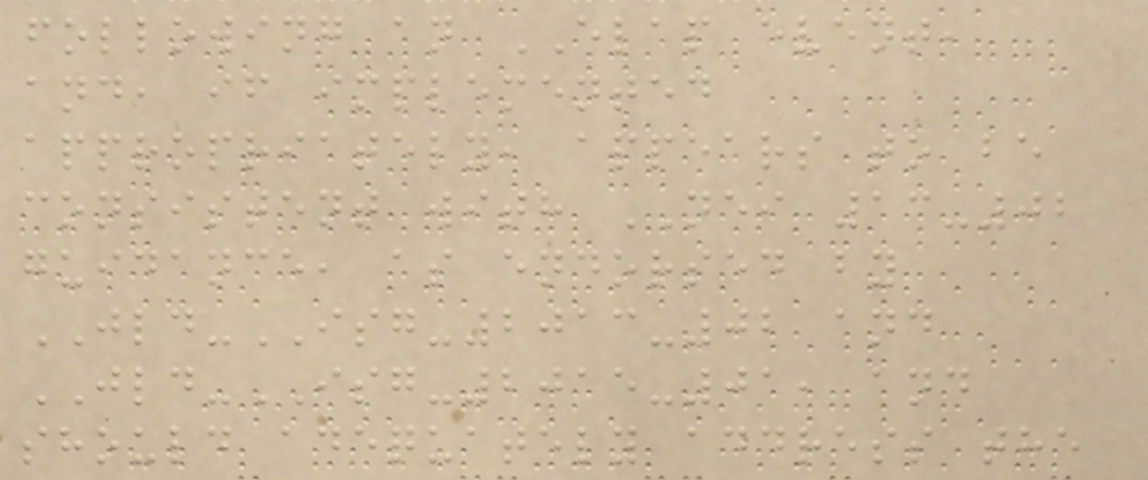following an ELAP event,
and, if implemented
appropriately, appears to be
consistent with NEI 13-02
guidance, as endorsed by
JLD-ISG-2013-02 and
JLD-ISG-2015-01, and
should adequately address the
